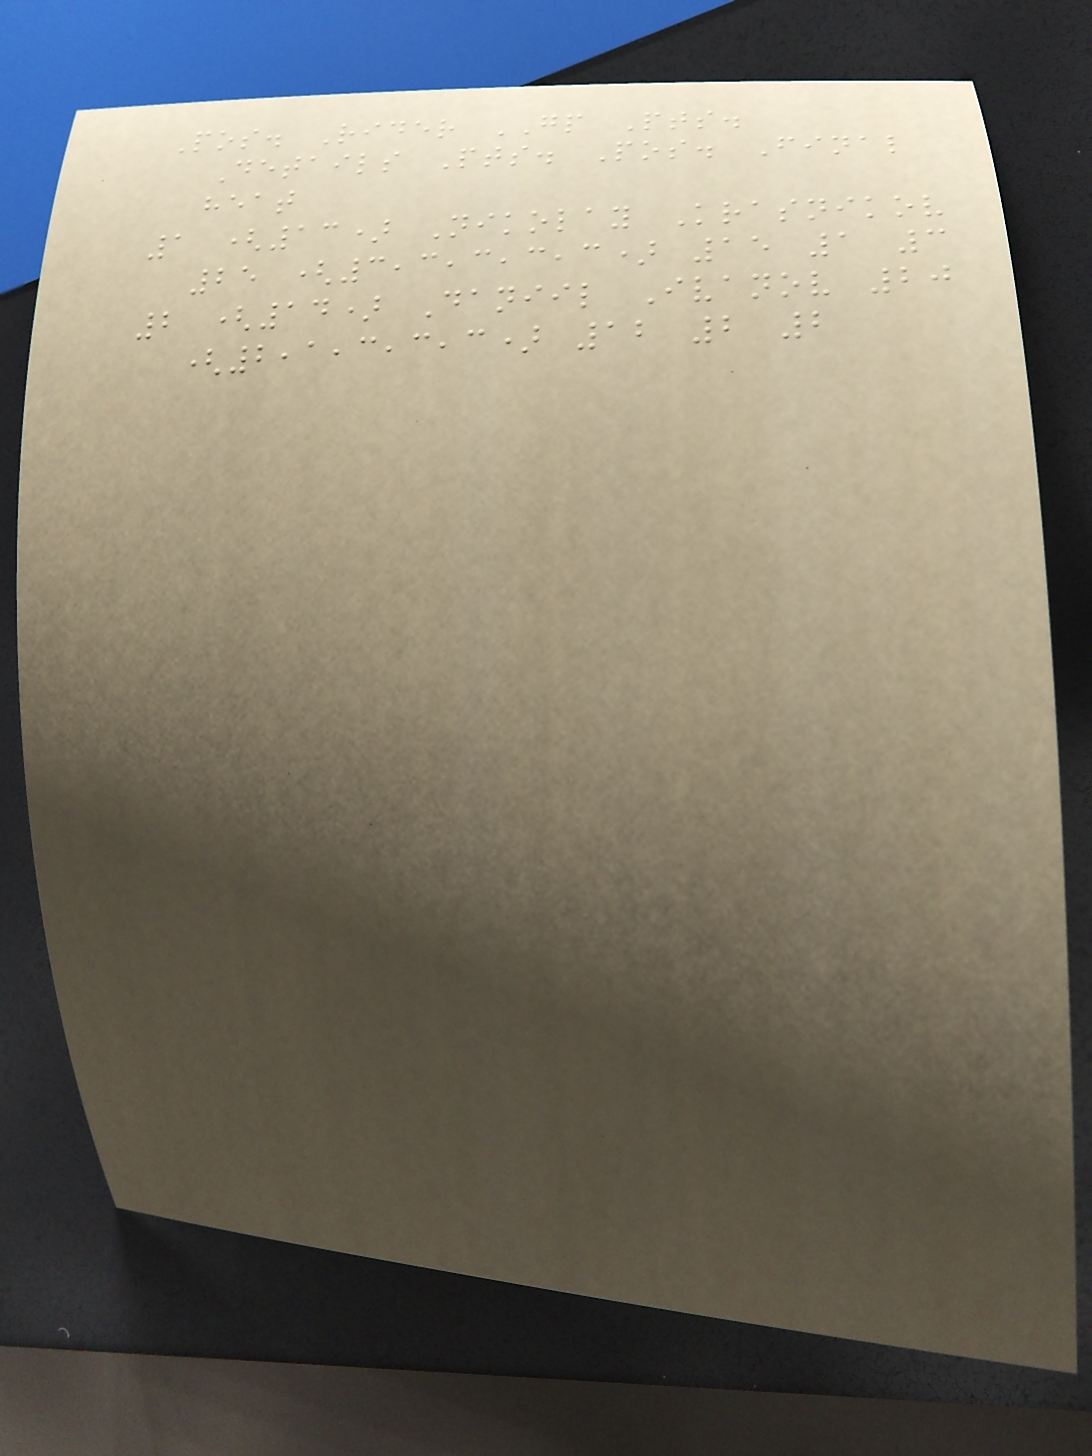Pos. Rider GP Pts.
Details Pts. Pos. Final
heat
1 (13) Nikolay Krasnikov
25 (3,3,3,3,3) 15 1 3
2 (14) Daniil Ivanov 20
(2,1,3,3,3) 12 2 2
